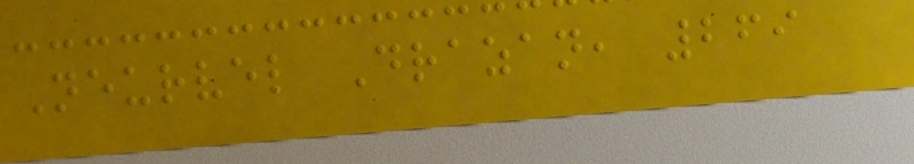Neurvel Drazan, 269
